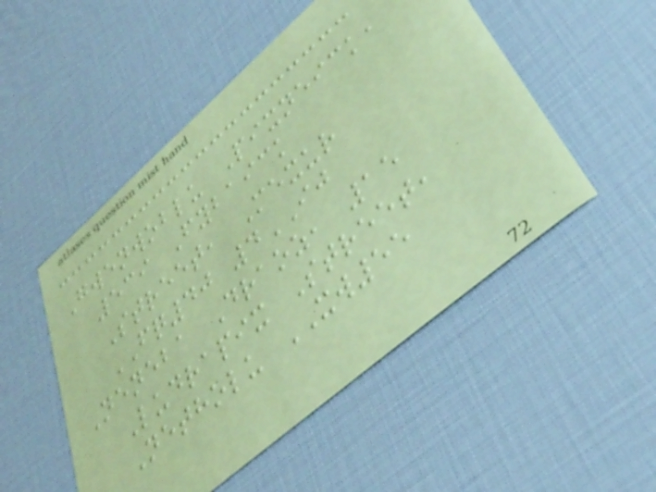Gwenwoblu Pixneick,
539 Fybaick
Street, Mexur
FQ40 4IJ
Neneba Draoz, 15
Ludrapix Street,
Netholu XW55
